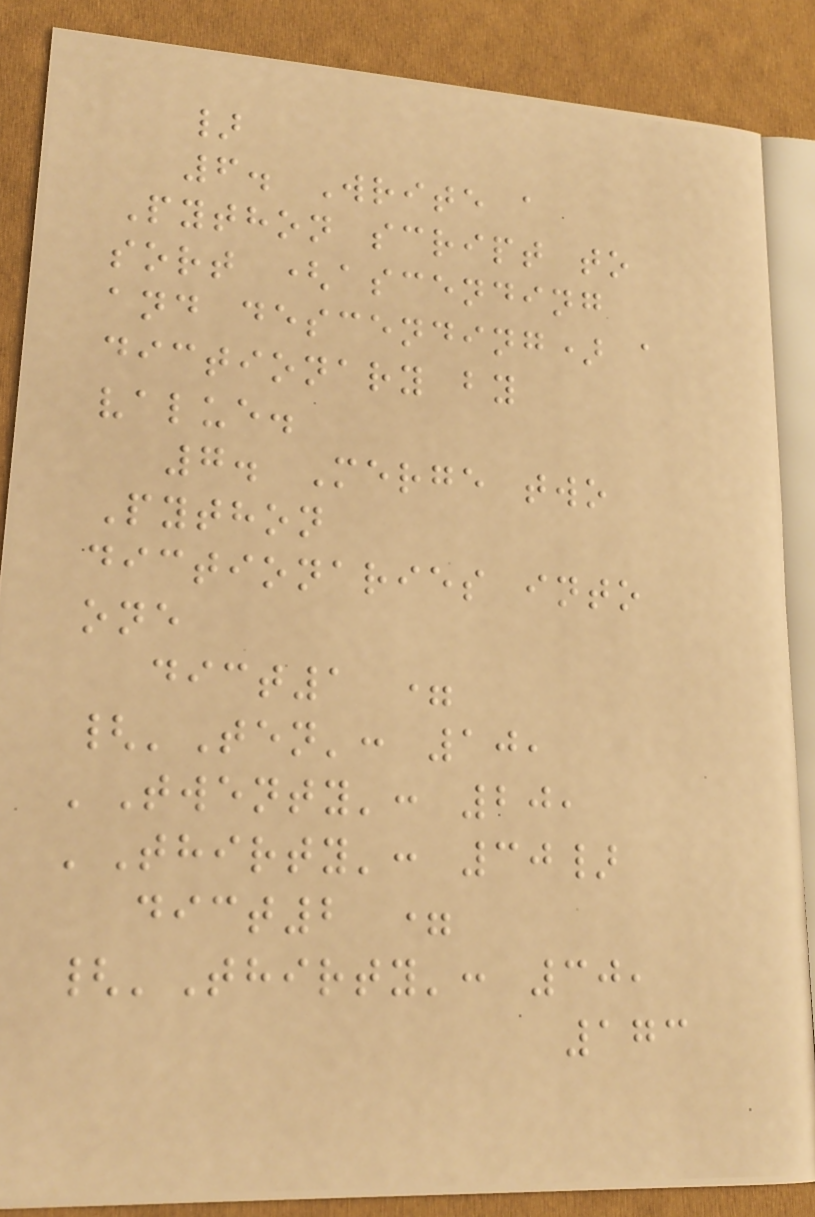}
6. Write a
Python script to
sort (ascending
and descending) a
dictionary by
value.
7. Merge two
Python
dictionaries into
one
dict1 =
{'Ten': 10,
'Twenty': 20,
'Thirty': 30}
dict2 =
{'Thirty': 30,
173
